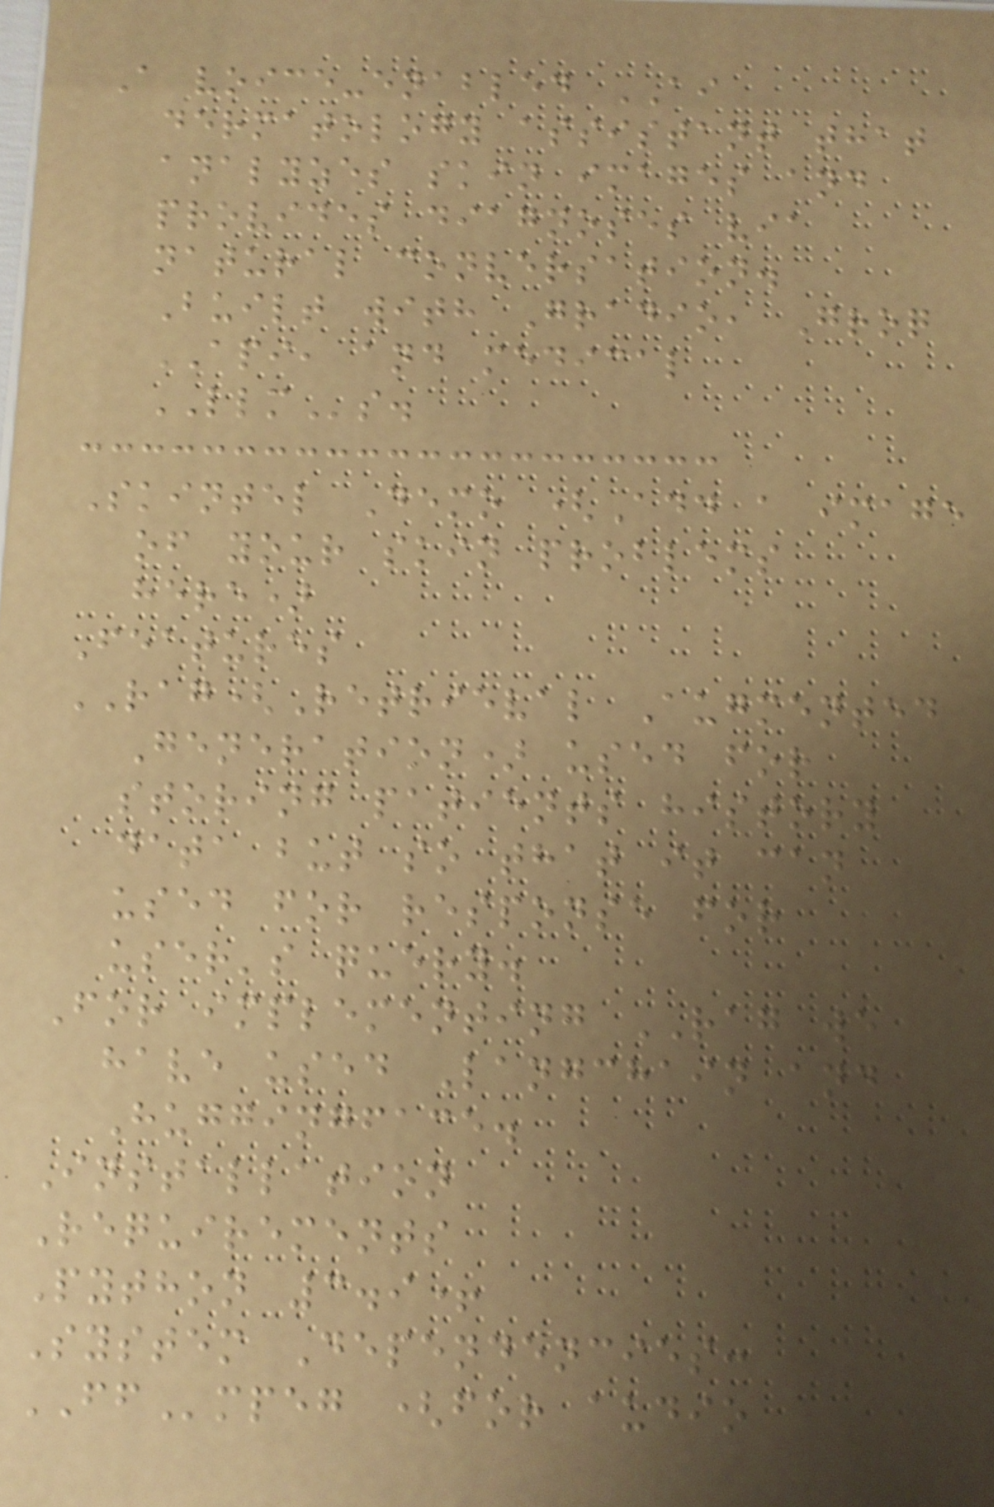A voice-enabled AI
dermatology assistant that
analyzes skin images and
provides diagnoses via
natural conversation.
Built with Gradio, Groq
API, and medical
LLMs.
Skintel Demo (Add a image
of your skin problems
here)
Features
RAG(Retrieval Augmented
Generation) used for
storing patients history
data but so that it can
used for response for
user's query.
For implementing RAG we
have used Langchain and
Huggingface.
Installation
Requirements
Python 3.9+
System Dependencies:
FFmpeg (for audio
